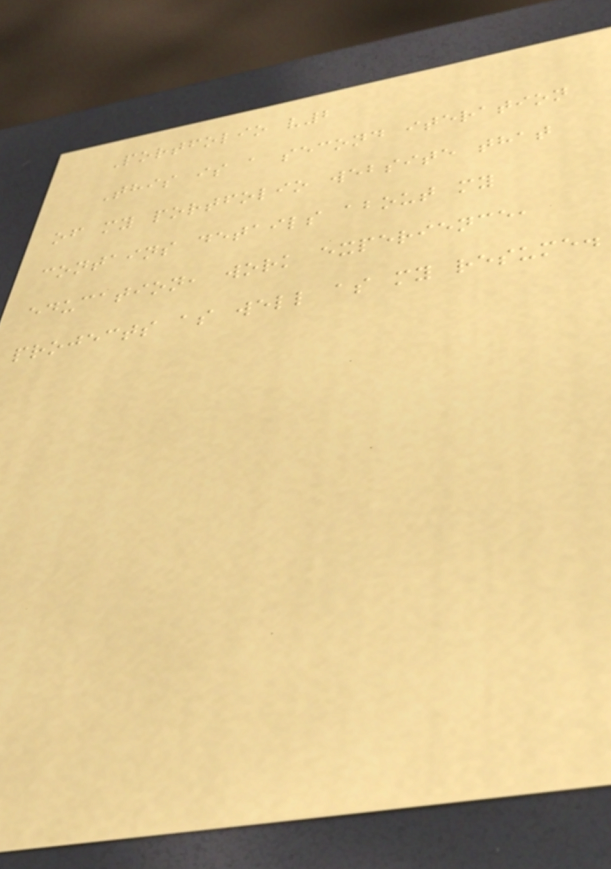Portfolio v2
This is a second iteration
of my portfolio website that
contains details about my
education, work experience,
projects as well as my resume.
